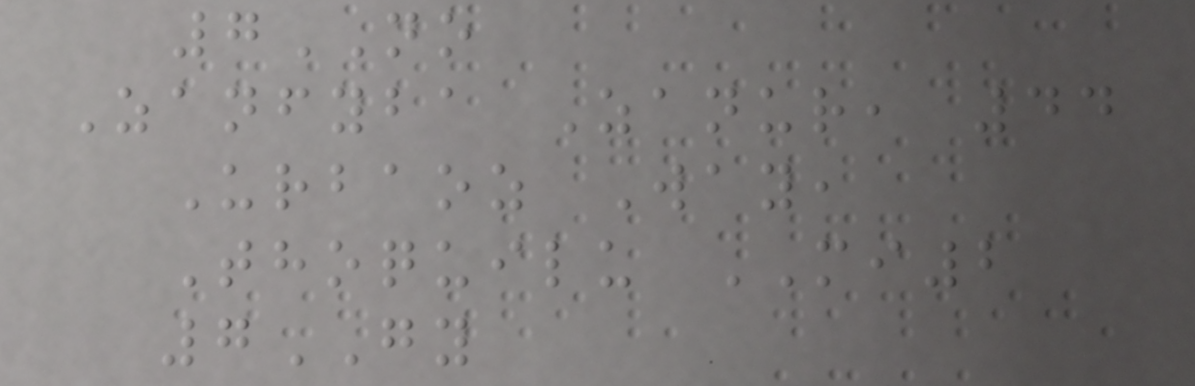7NO
Zanfyba Zanur, 44
Urbaoz Way,
Thoquilu MI2
7GY
